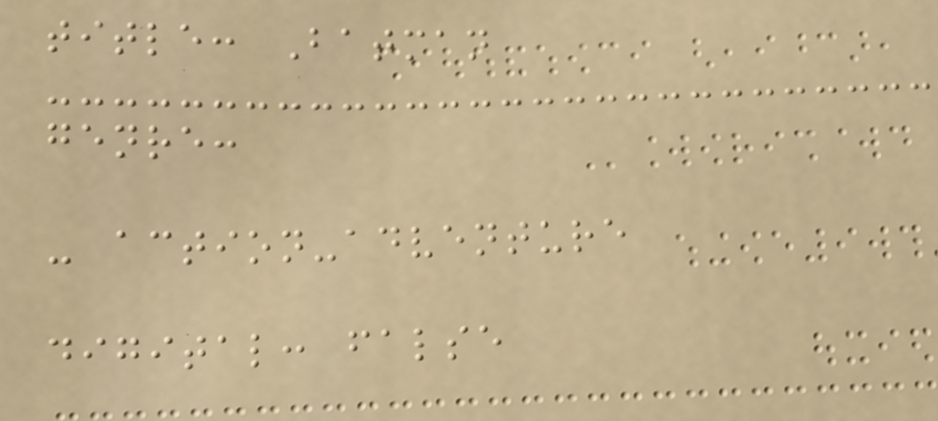title: Batman
genre:
- action-adventure
digital: false
